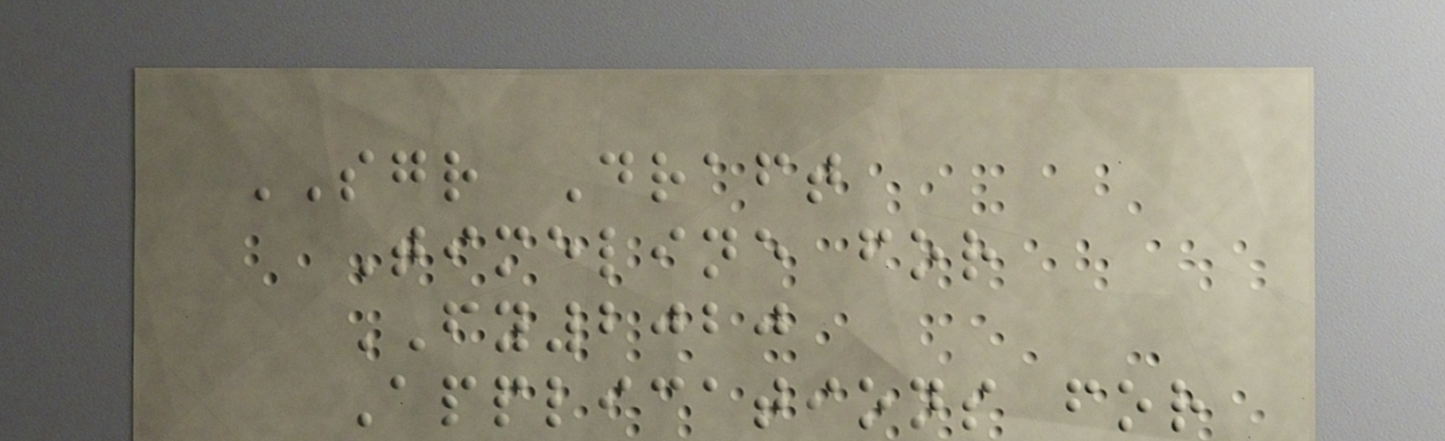SGR Draft
Timeline for
FY2020
Applications for
